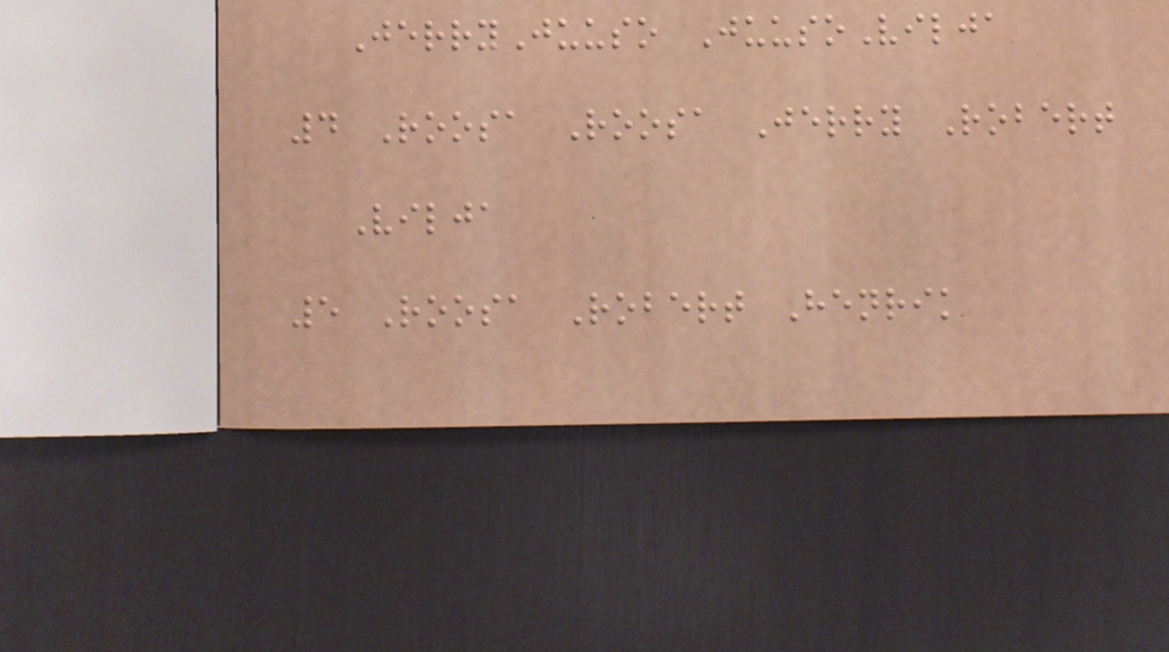JerryJuuso JuusoVilja
4 Roosa Roosa Jerry Robert
Vilja
5 Roosa Robert Henrik
